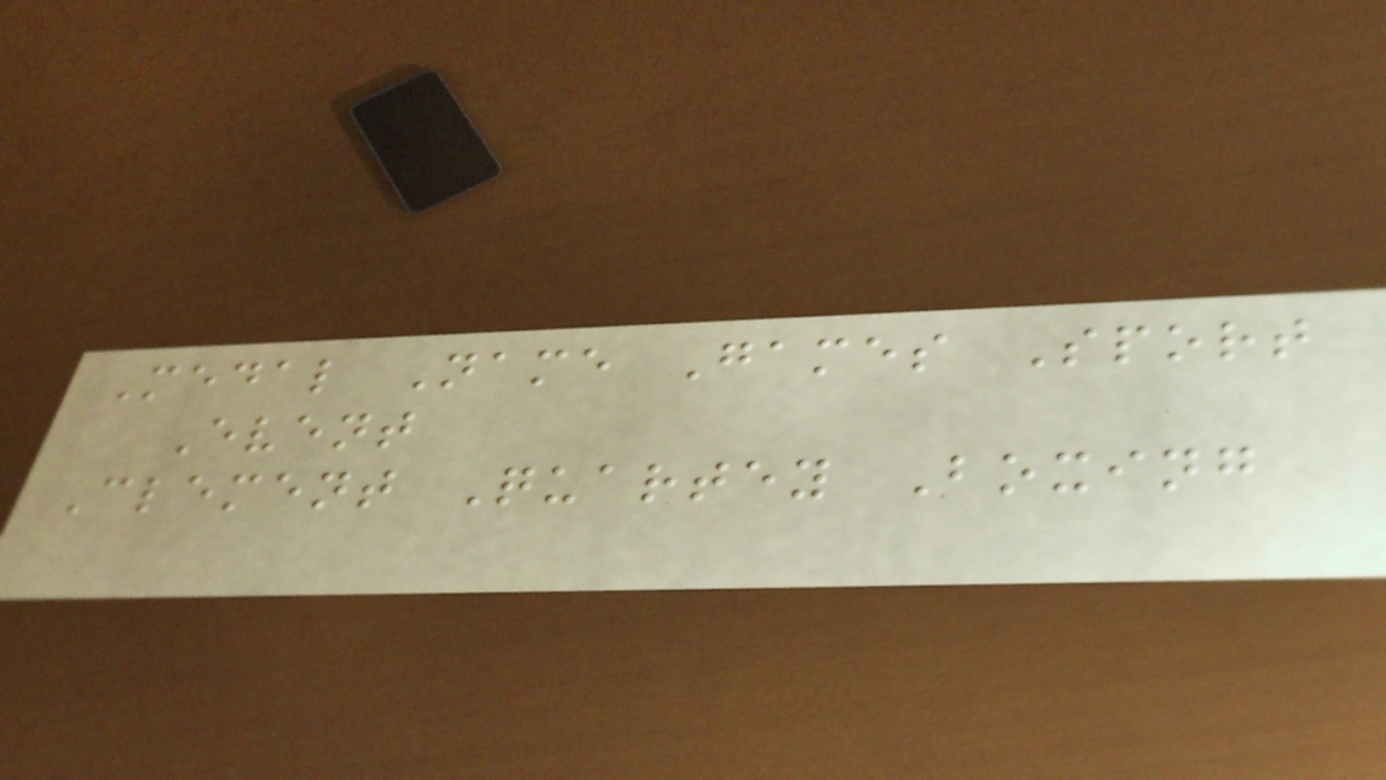Medal Name Games Sport
Event
Clement Quartey Boxing
